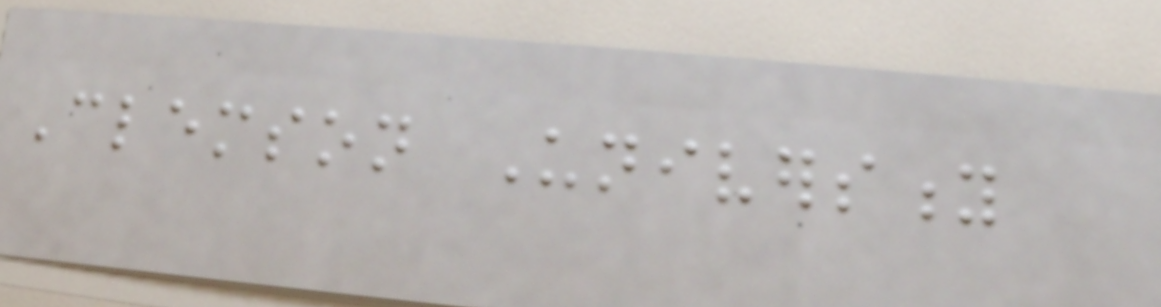Clemson University
